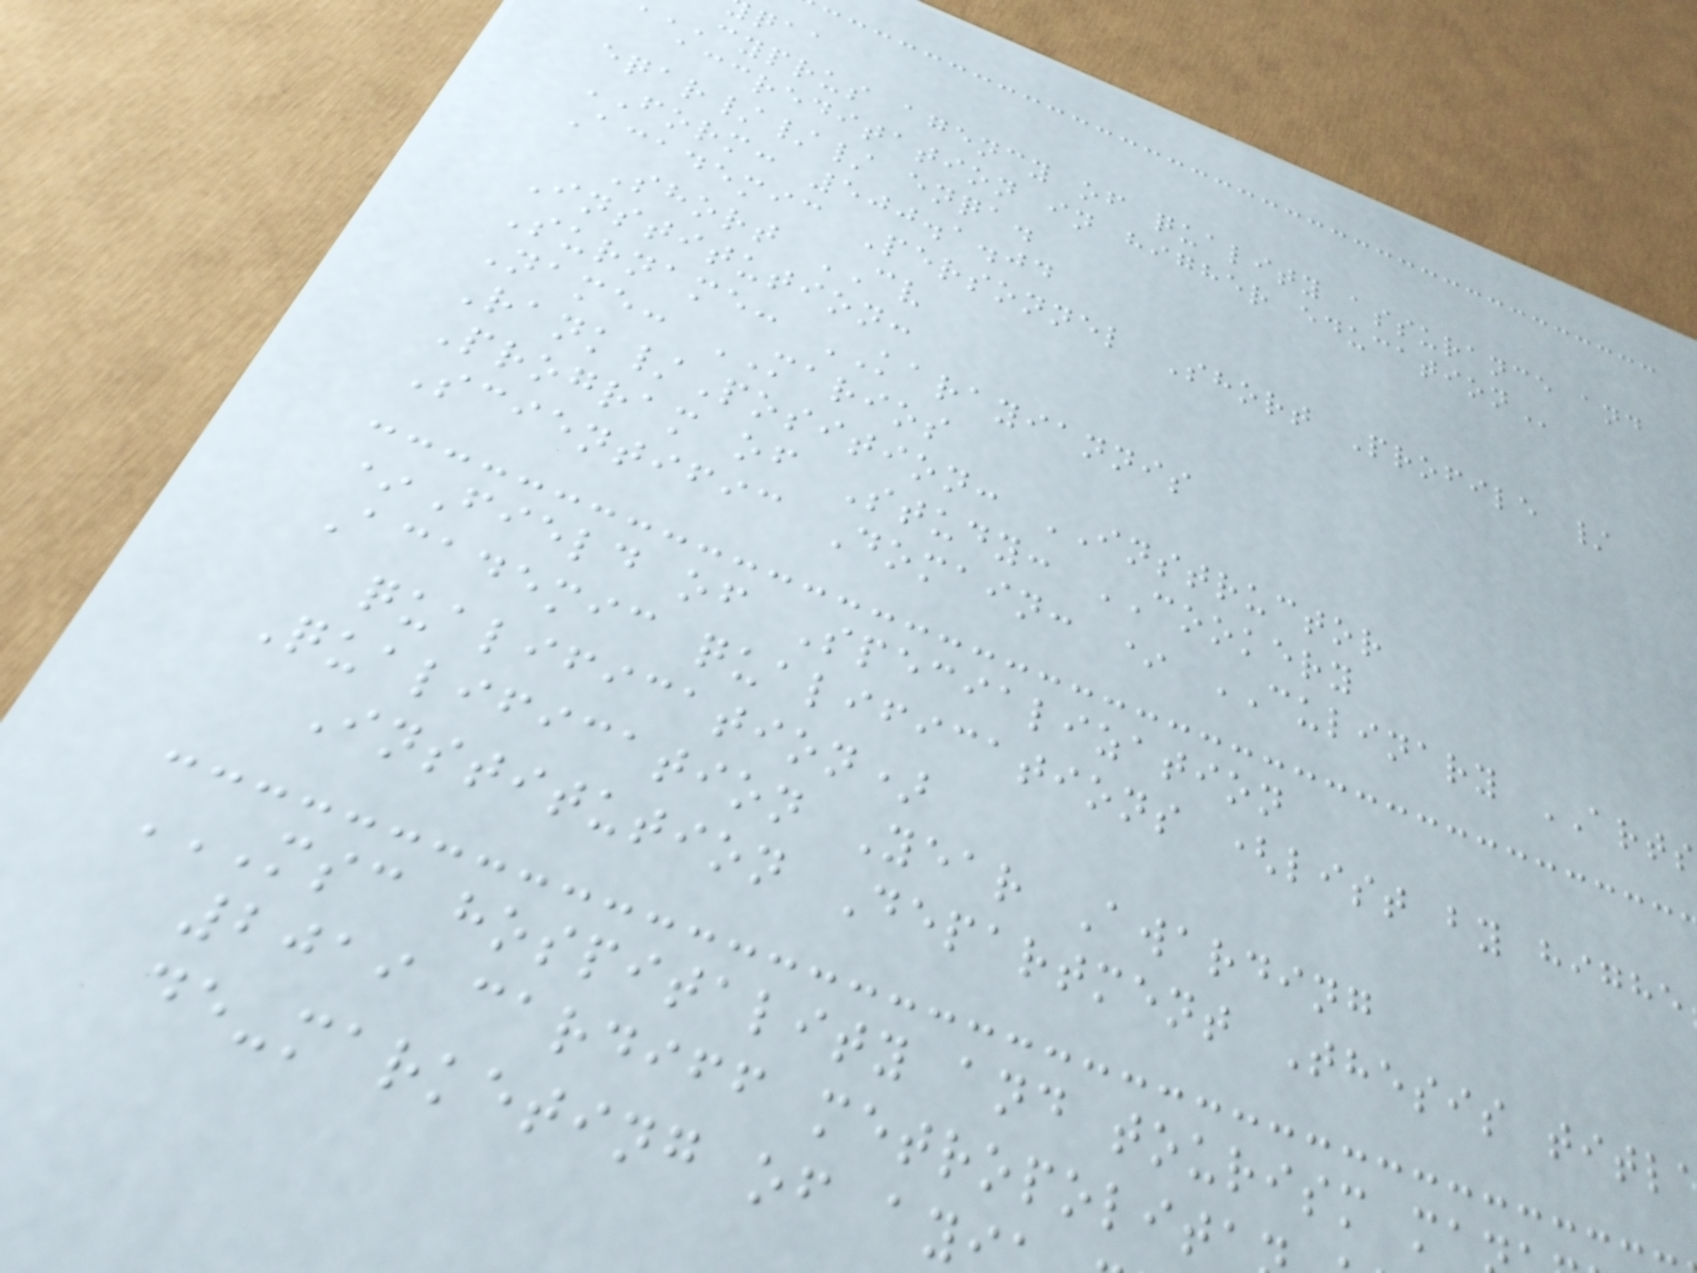cyprus agency of quality assurance and
accreditation in higher
eqar/// enqa.
FORM: 500.1.04
Academic Personnel Short Profile /
Short CV
Institution:
Surname: KARAYIANNIS
Name: MARIOS
Rank/Position: INSTRUCTOR
Program of Study: COOKERY
Scientific Domain: * CULINARY ARTS
*Field of Specialization
Academic qualifications (list by highe
qualification)
Qualification Year Awarding
Institution Department Thesis titl
2019 cardiff
de-marketing of
